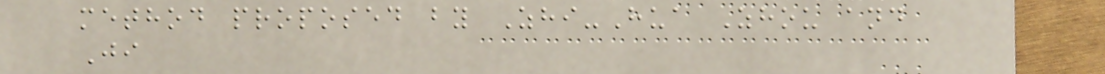method proposed by Zhi-Hua Zhou and
Ji
